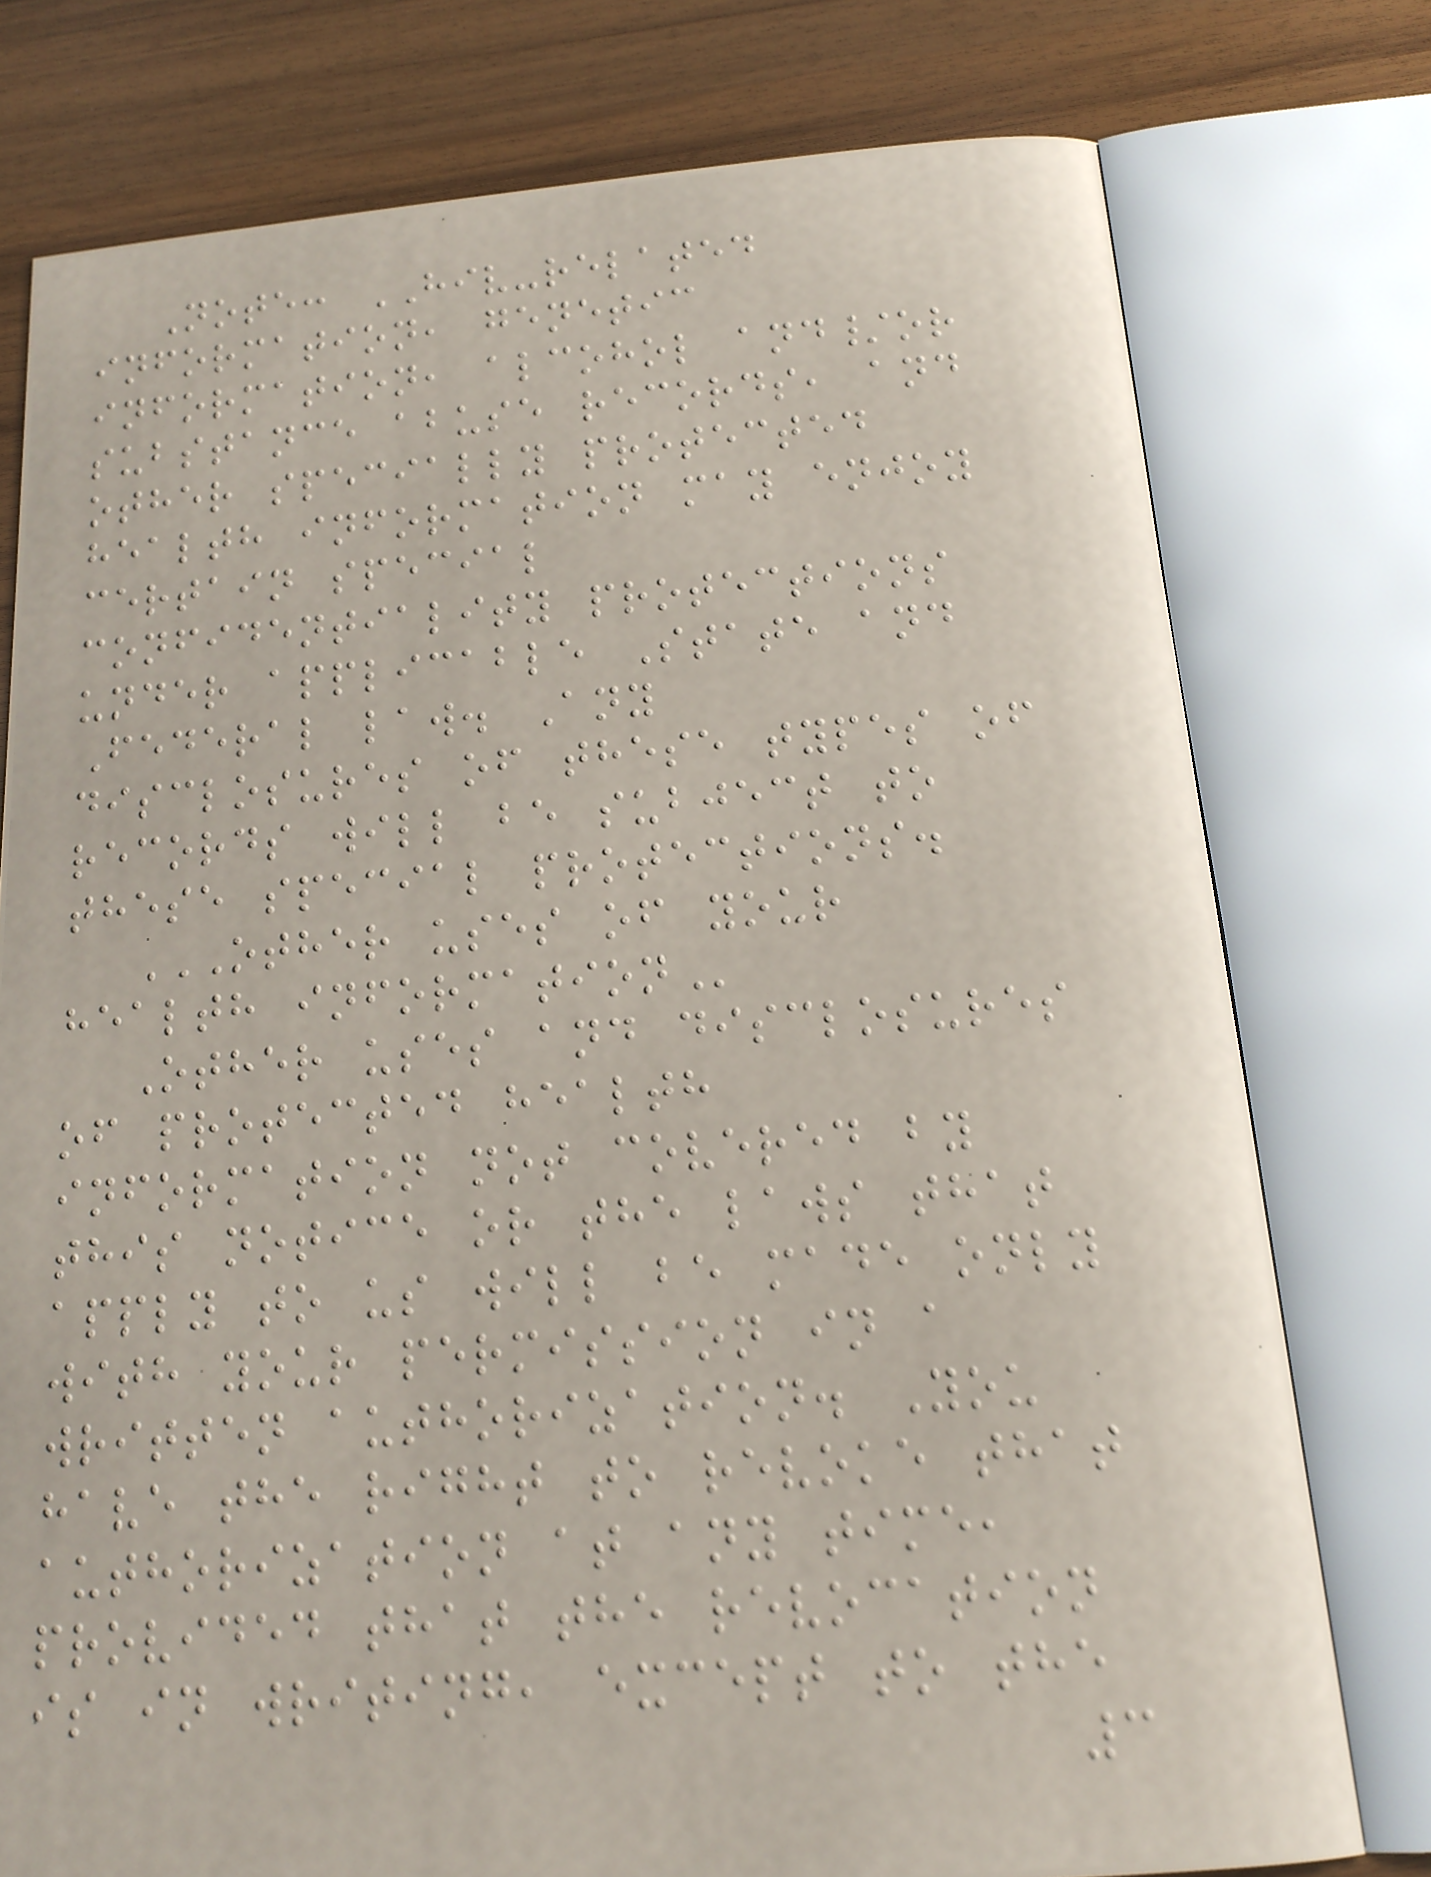Note: HIV-related
information, genetic
information, alcohol and/or
substance abuse records, and
other specially protected
health information may enjoy
certain special
confidentiality protections
under applicable State and
Federal law. Any
disclosures of these types of
records will be subject to
these special protections.
OTHER USES OF YOUR
HEALTH INFORMATION
Other uses and disclosures
of protected health
information not covered by
this notice or the laws that
apply to us will be made only
with your permission in a
written authorization. You
have the right to revoke that
authorization at any time,
provided that the revocation
is in writing, except to the
3
